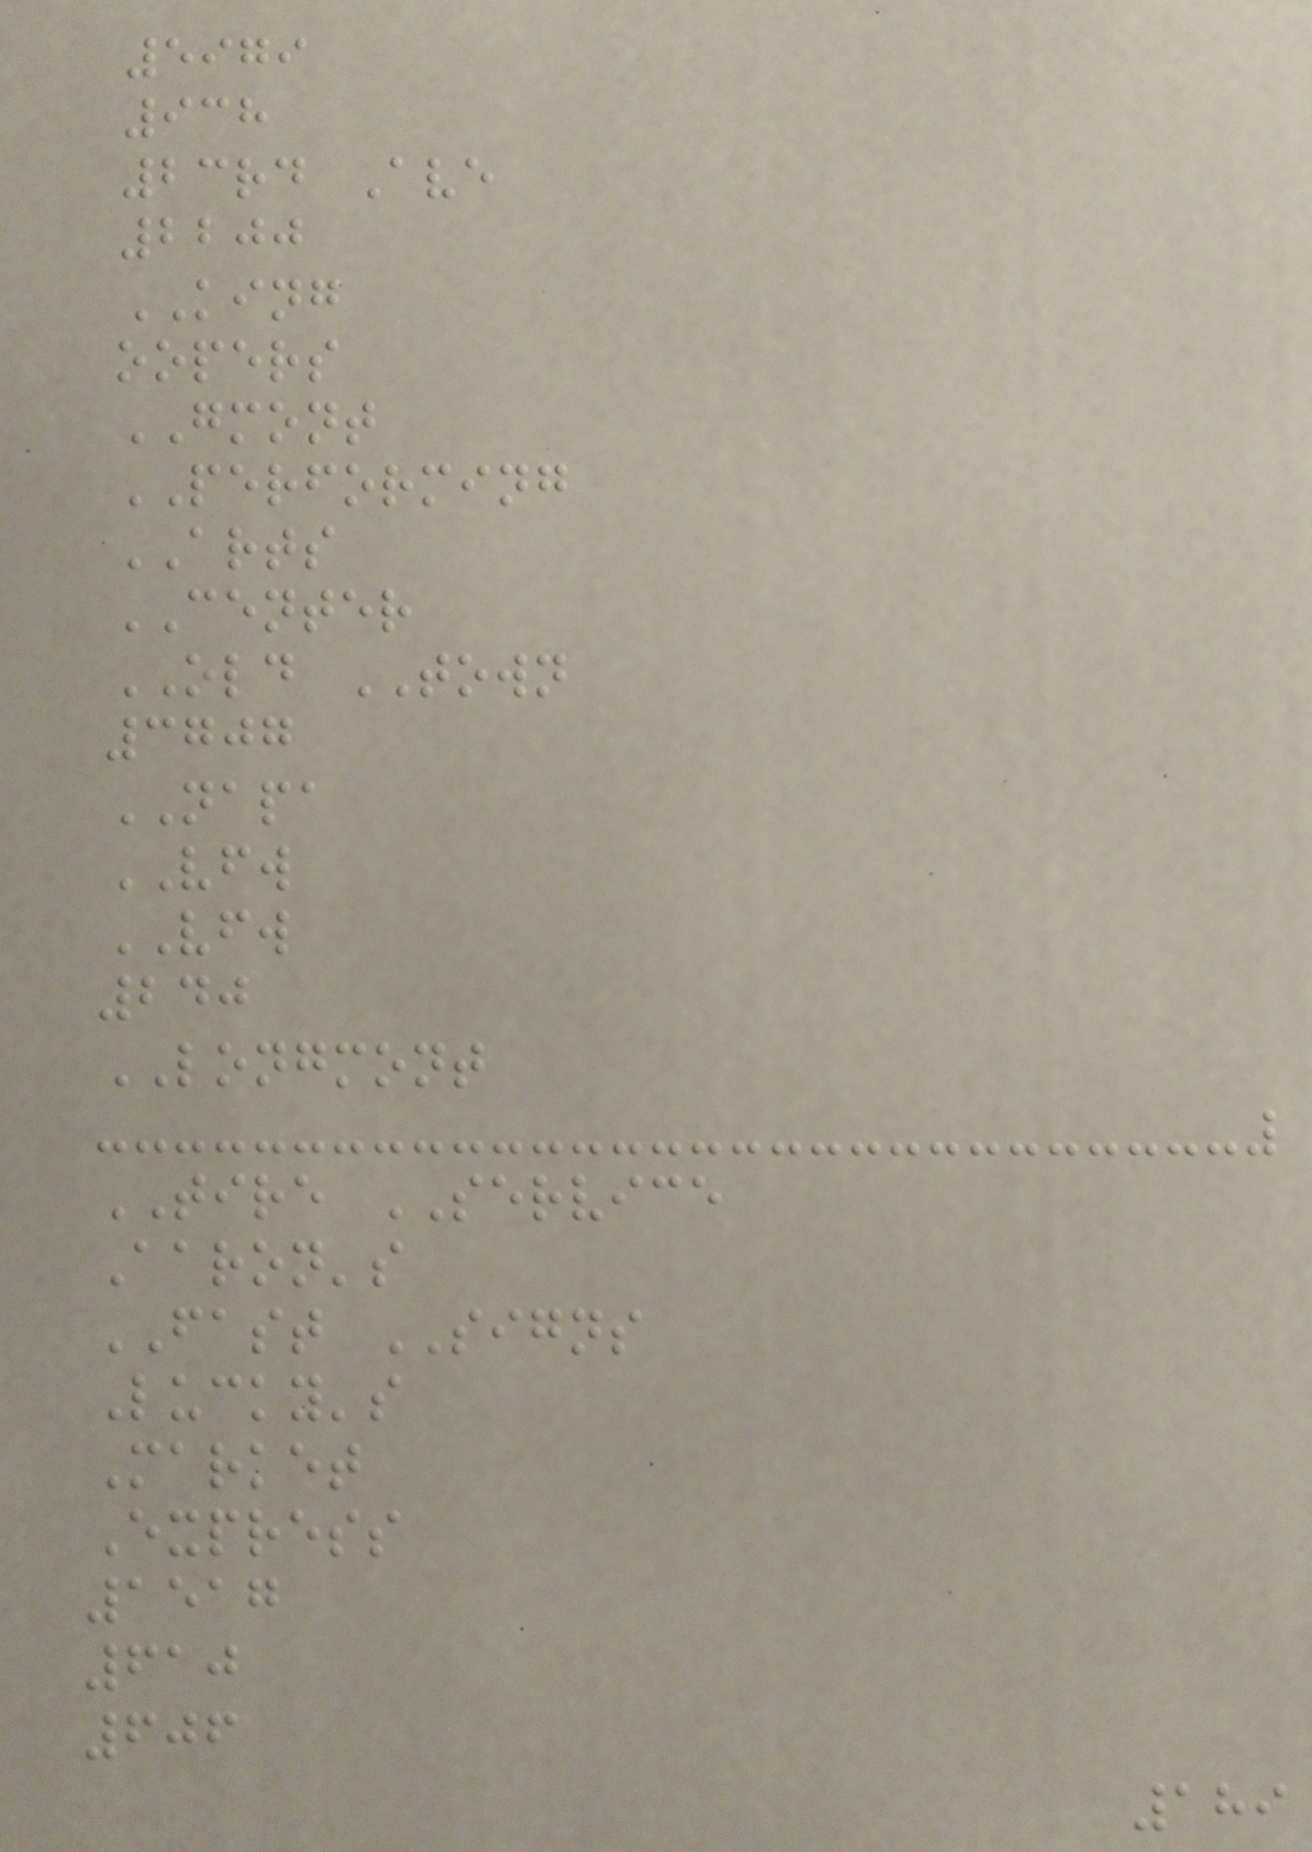5979
938
23rd Ave
2200
KING
oopers
GMONT
PERFORMING
ARTS
CENTER
OLD TOWN
3707
NAPA
VFW
VFW
240
LONGMONT
TIRE SERVICE
Aaron's
FAST SIGNS
Lucky's
Market
Express
1517
610
606
189
